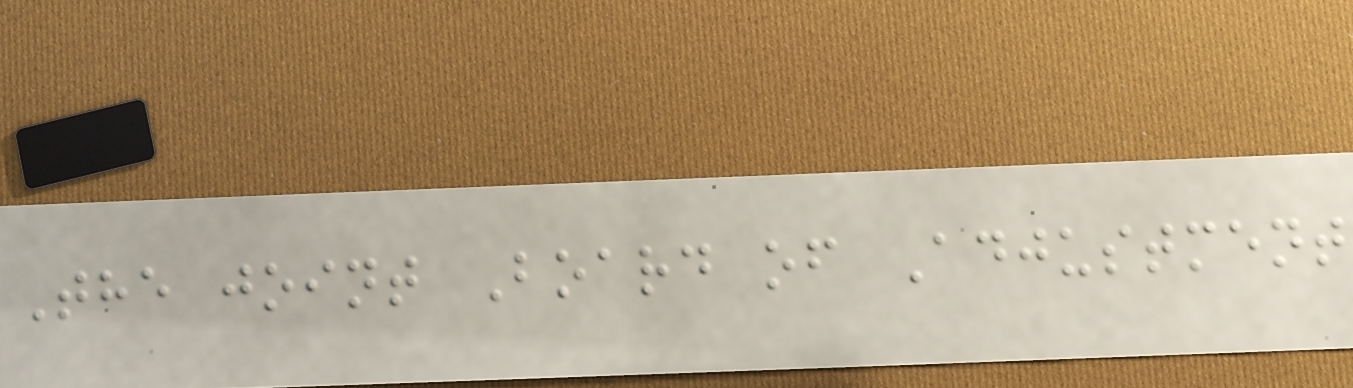The joint Board of Adjustment
